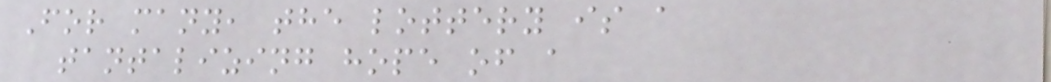For many, the lottery is a
tantalizing hope of a
